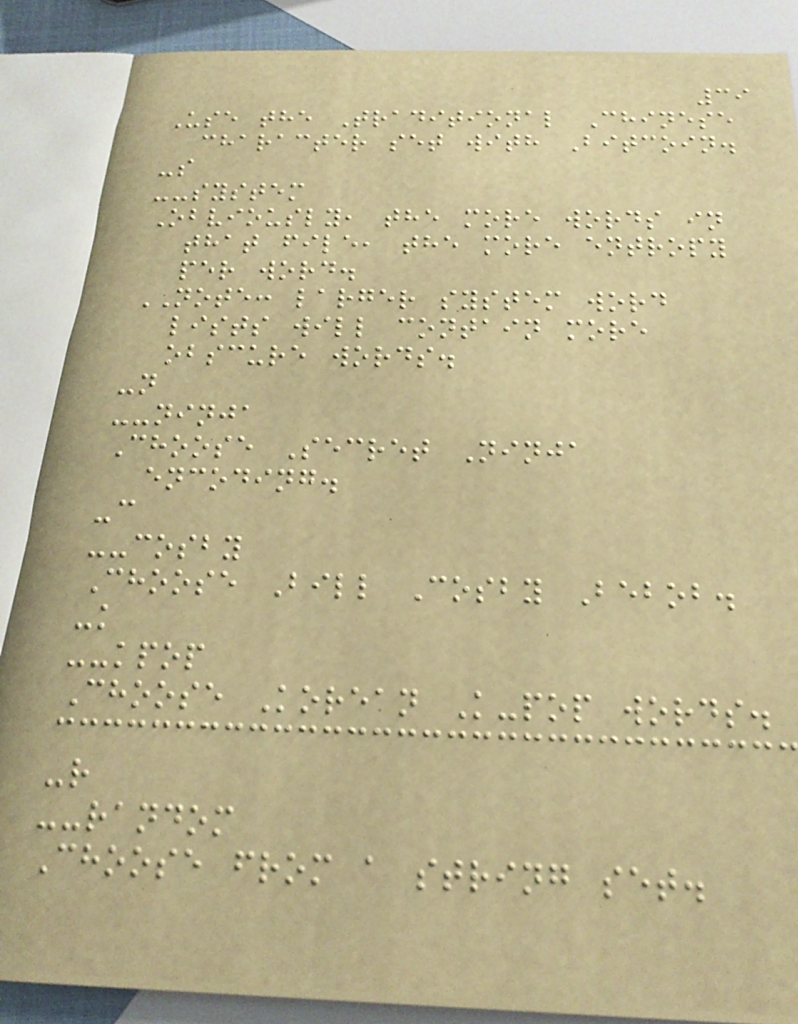39
Use the Traditional Chinese
character set with Bitcoin.
-s
--system
Obviously, the more words in
that file, the more entropy
per word.
NOTE: larger system word
lists will contain more
obscure words.
-n
--ninja
Choose Secret Ninja
encoding.
-c
--cosby
Choose Bill Cosby Bebob.
-k
--kpop
Choose Korean K-pop words.
-r
--random
Choose from a string set.
